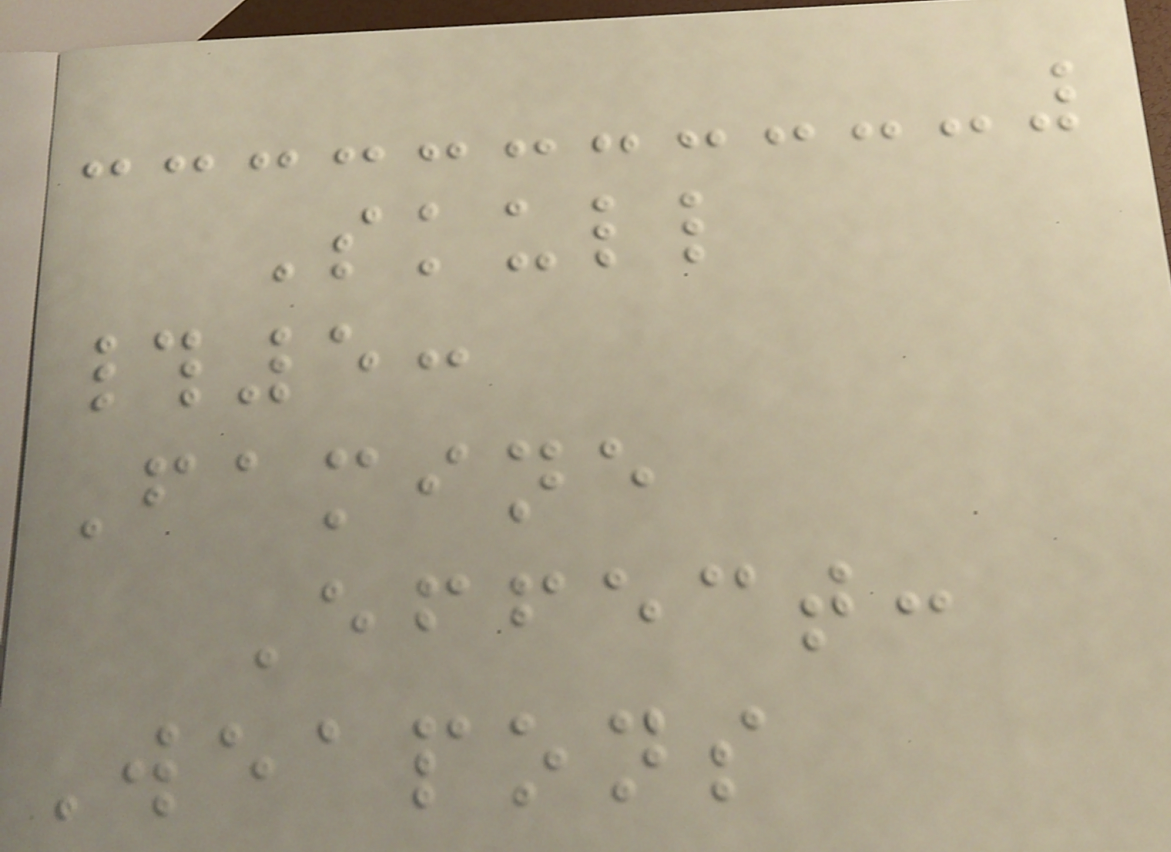Skull
#5:
Famine
Effect:
Weapons
